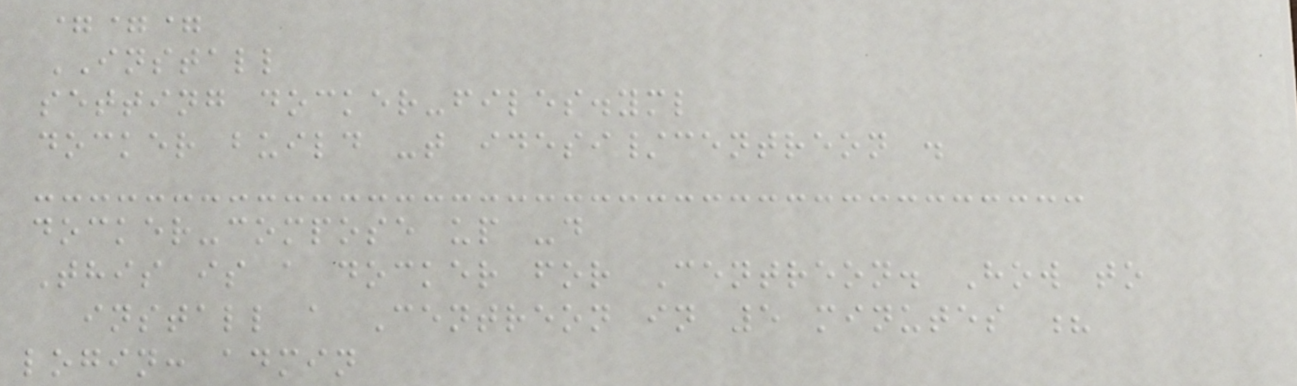===
INSTALL
setting docker-files.yml
docker build -t idesi/centreon .
docker-compose up -d
This is a docker for Centreon. How to
install a Centreon in 5 minutes ?
login: admin
